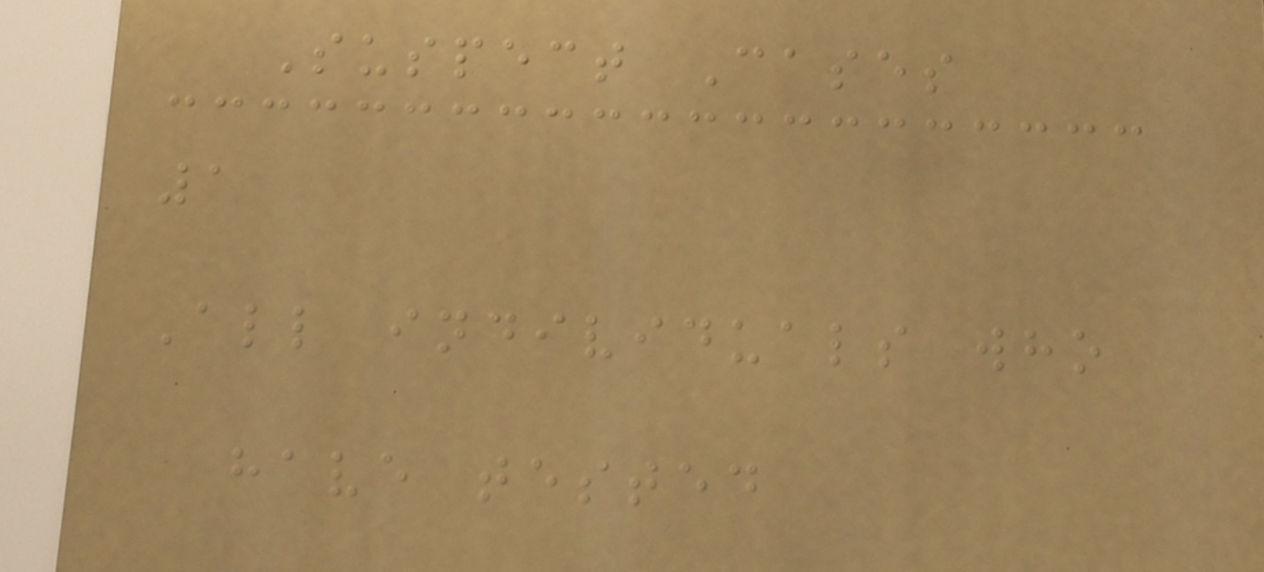Suspect Cases
1
All individuals who
have tested
